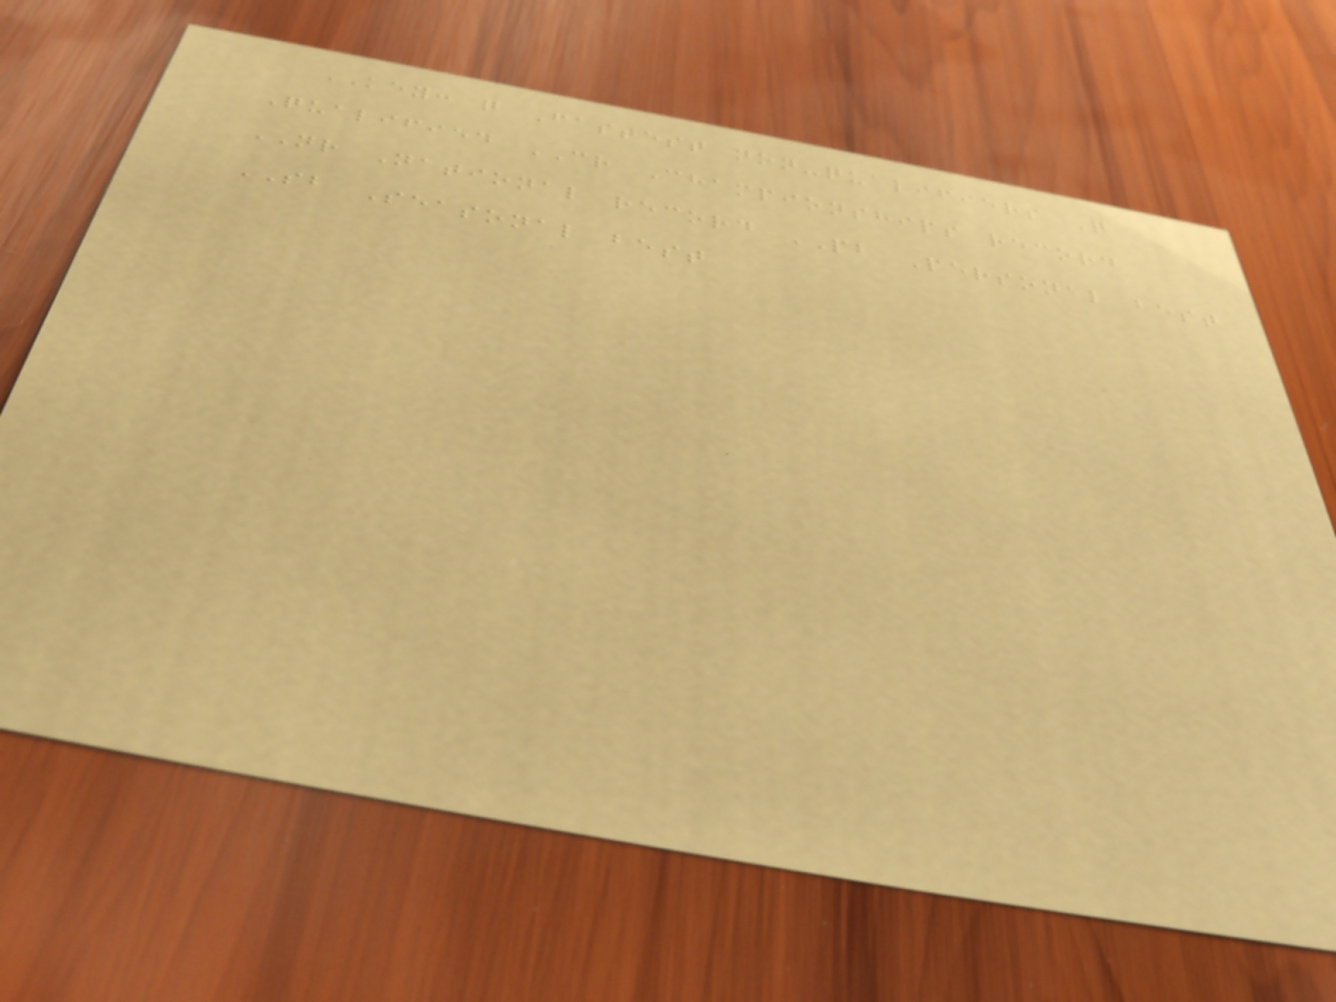KEY: q Fastest non-qualifiers Q
Qualified CR Championships record
NR National record PB Personal best
SB Seasonal best
